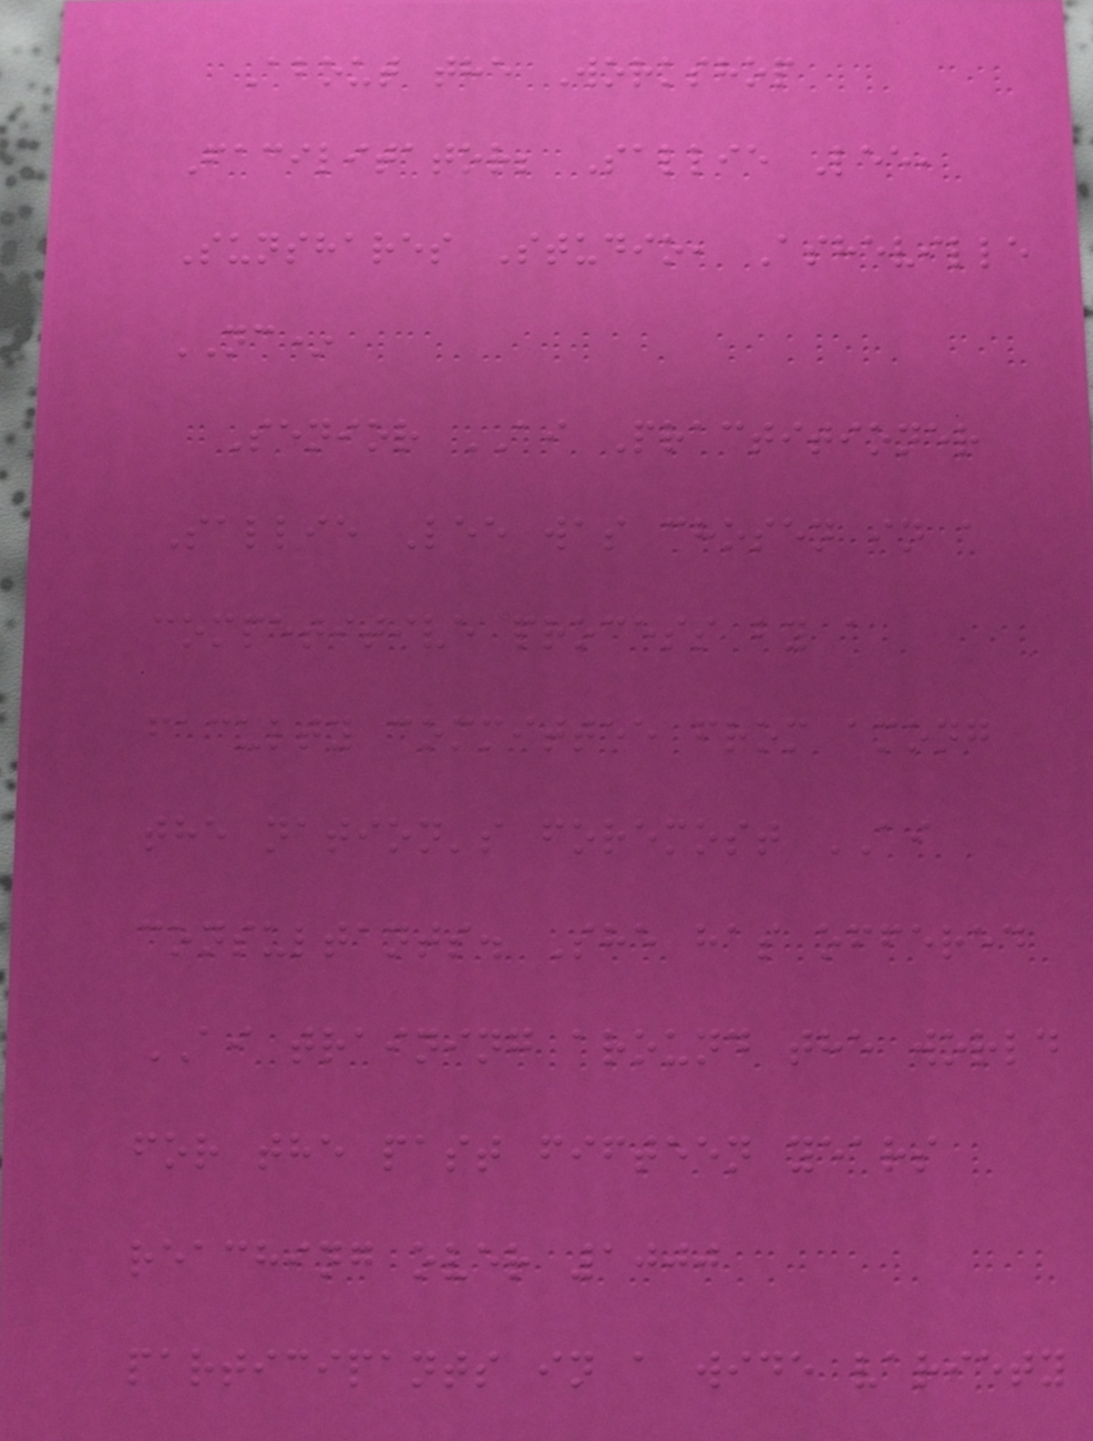About the Workshop
Facilitator; Sallie Lee,
Sunshares Studio, Asheville
NC*
Senior AI Practitioner
Sallie Lee was chosen in a
competitive process by a
faculty committee from among
the nation's foremost AI
consultants. She has offered
AI training around the world
for the past fifteen years
reaching over 1000
participants in a wide variety
